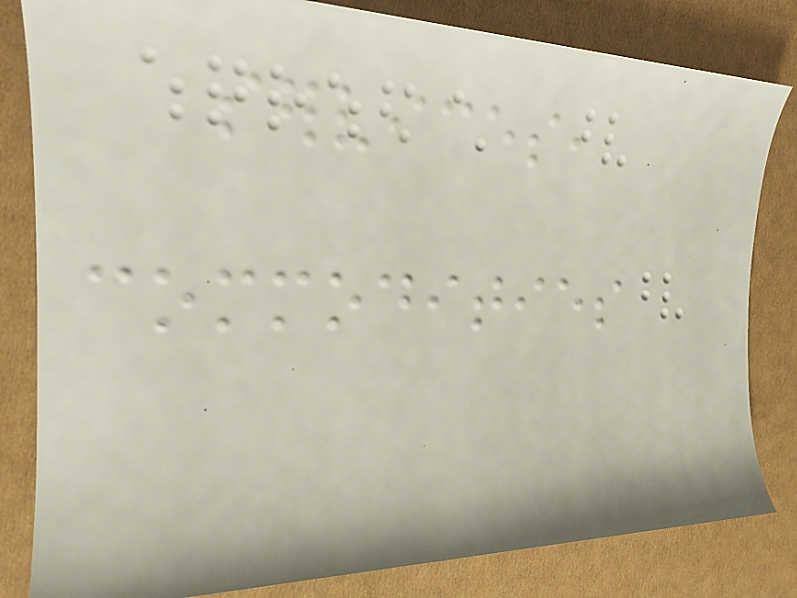services,
commodities
